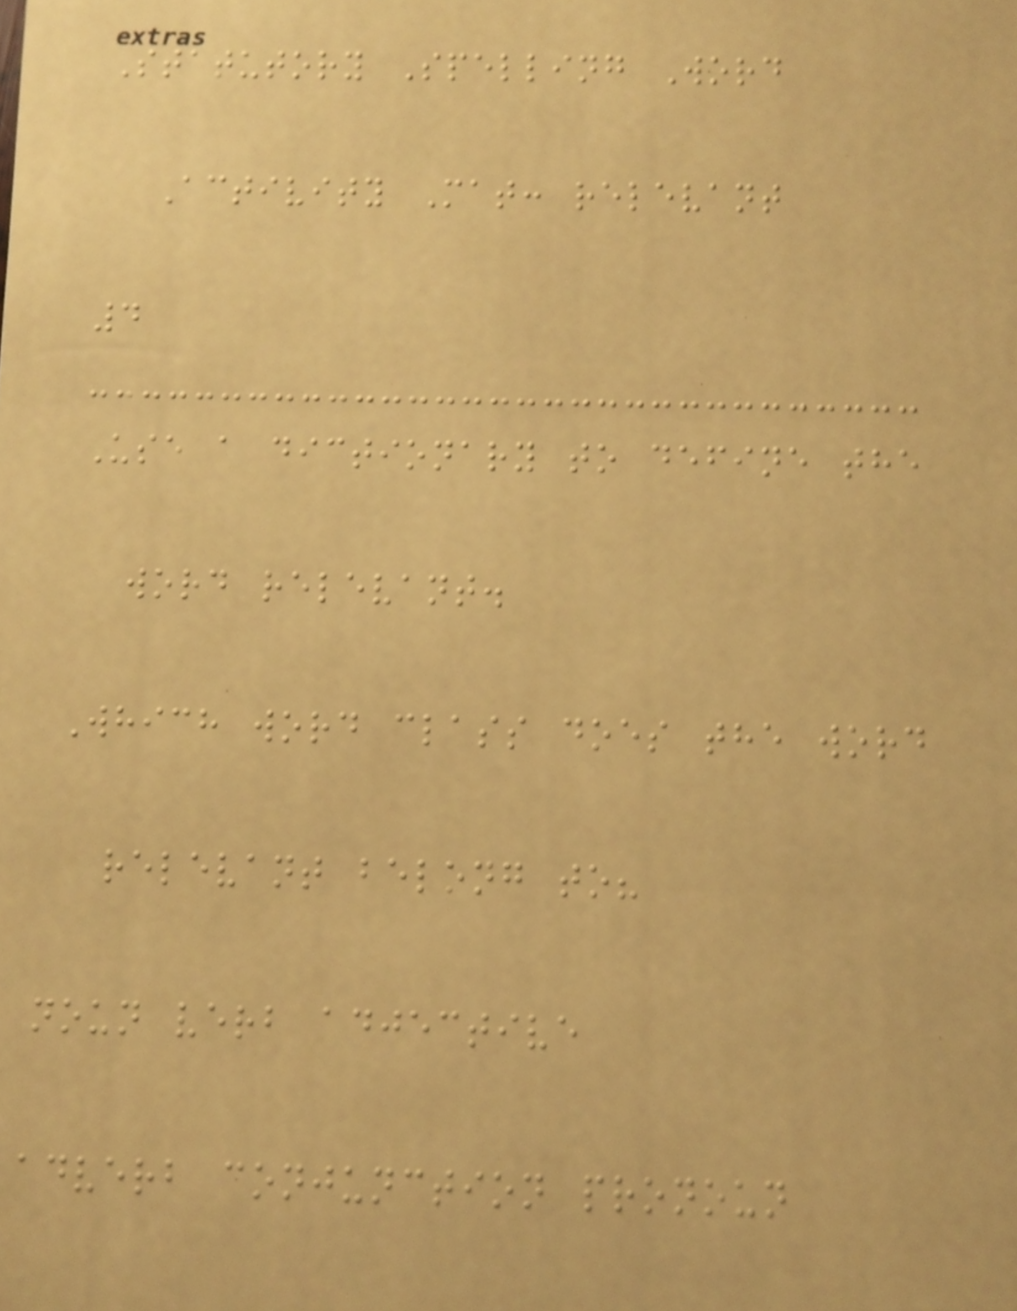Statutory Spelling Word
Activity Mat: relevant
4
Use a dictionary to define the
word relevant.
Which word class does the word
relevant belong to?
noun verb adjective
adverb conjunction pronoun
